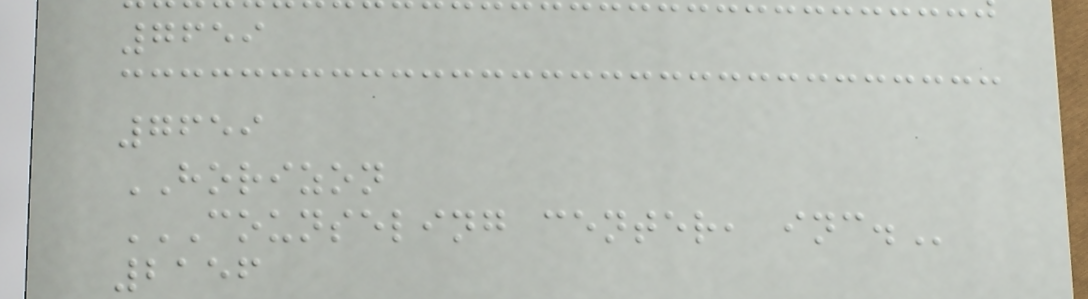7659
7659
HORIZON
COUNSELING CENTER, INC.
2156
